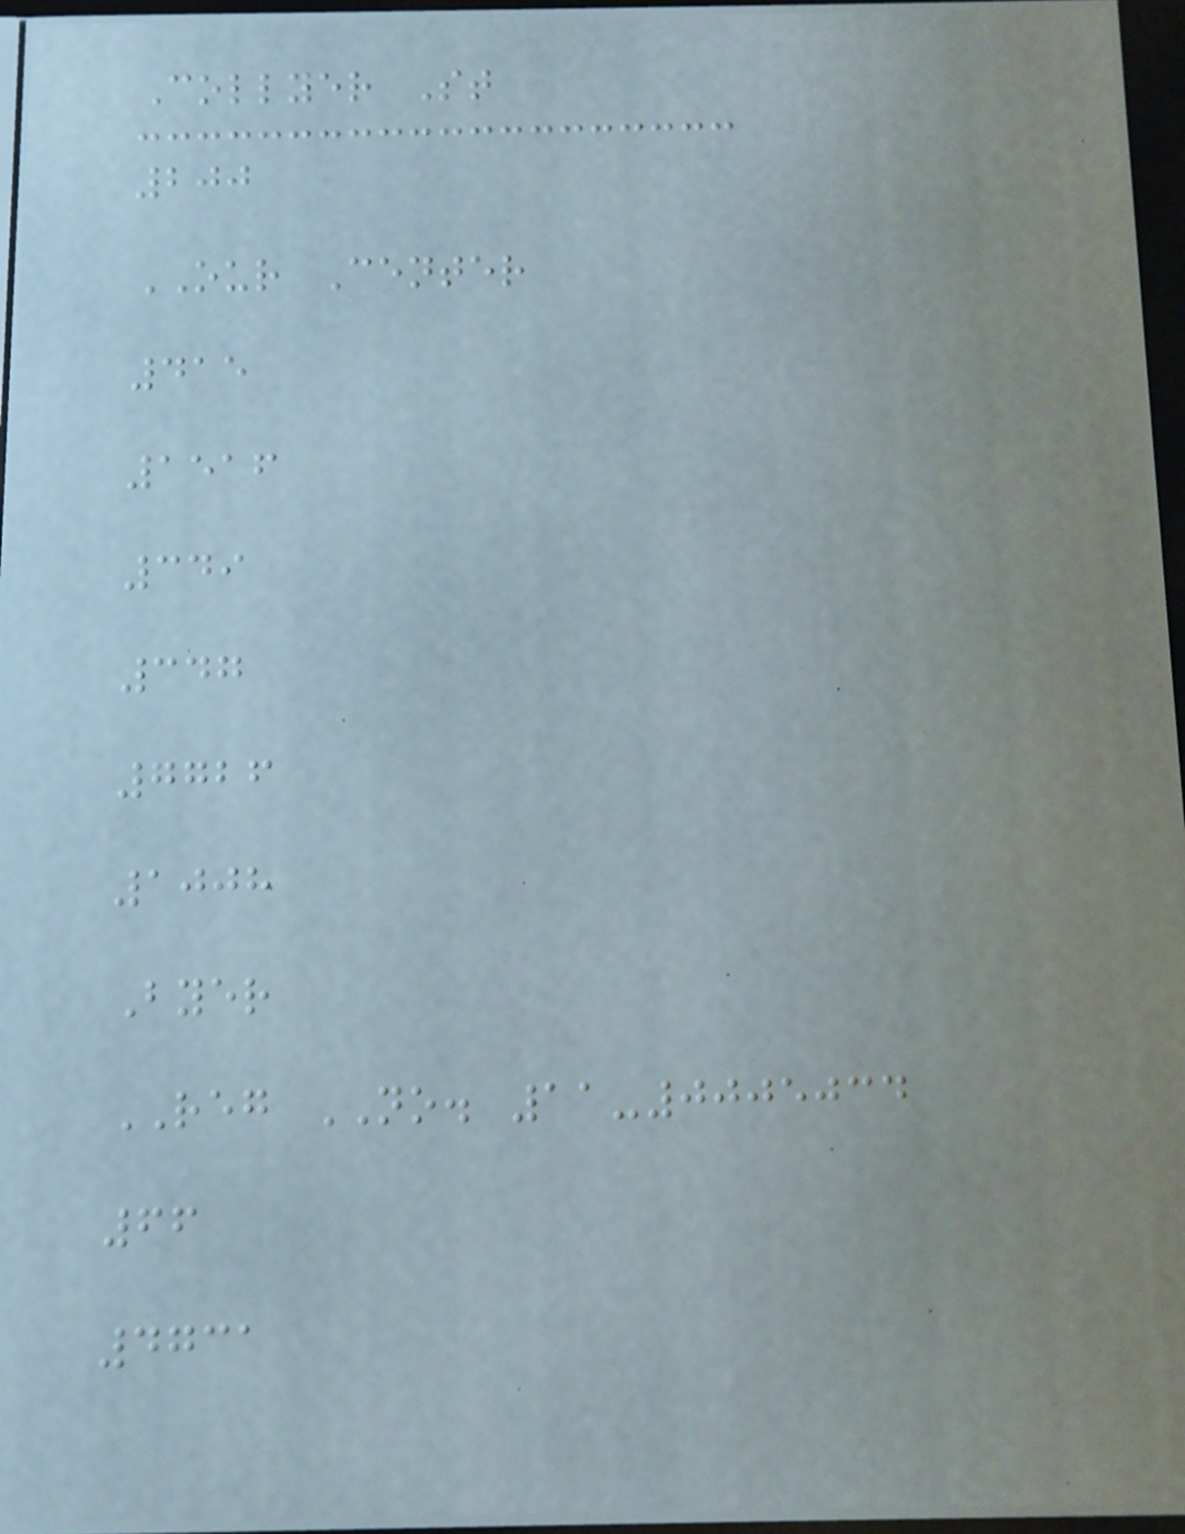Collyer St
200
OUR Center
415
1516
349
347
7726
1008
Byer
REG NO. 11-0005034
66
4731
